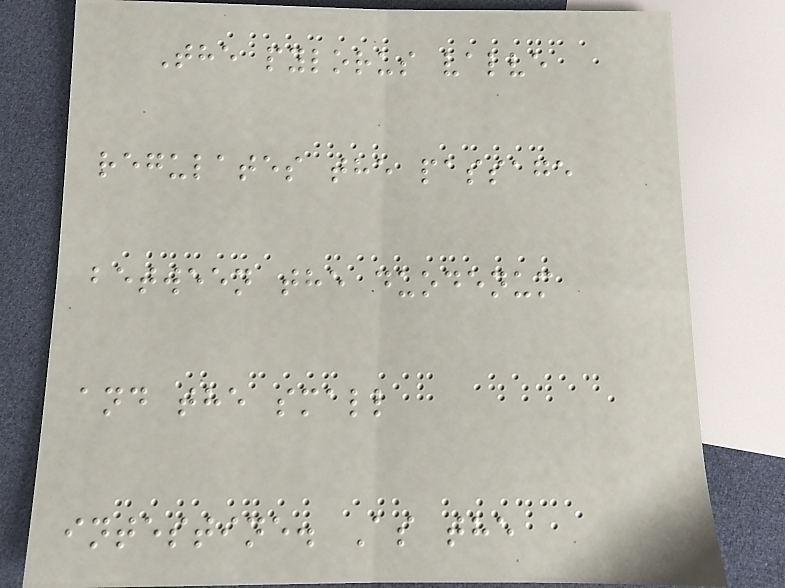The pylorus valve
regulates the passage
between the duodenum
and the small
intestine. As the
